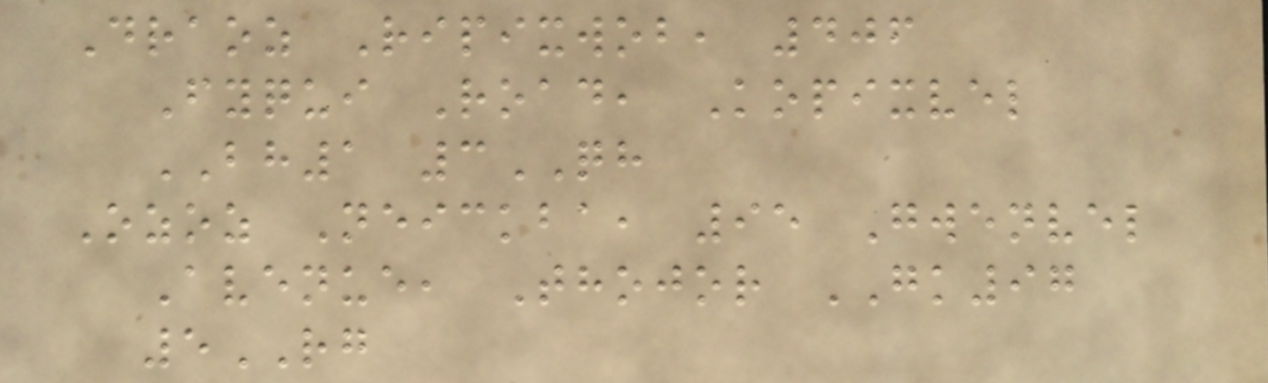Draoz Ripixwob, 406
Fyqui Road, Kopixvel
BH1 3QH
Ozoz Neickba, 95 Gwenvel
Avenue, Thojor GK97
5RG
